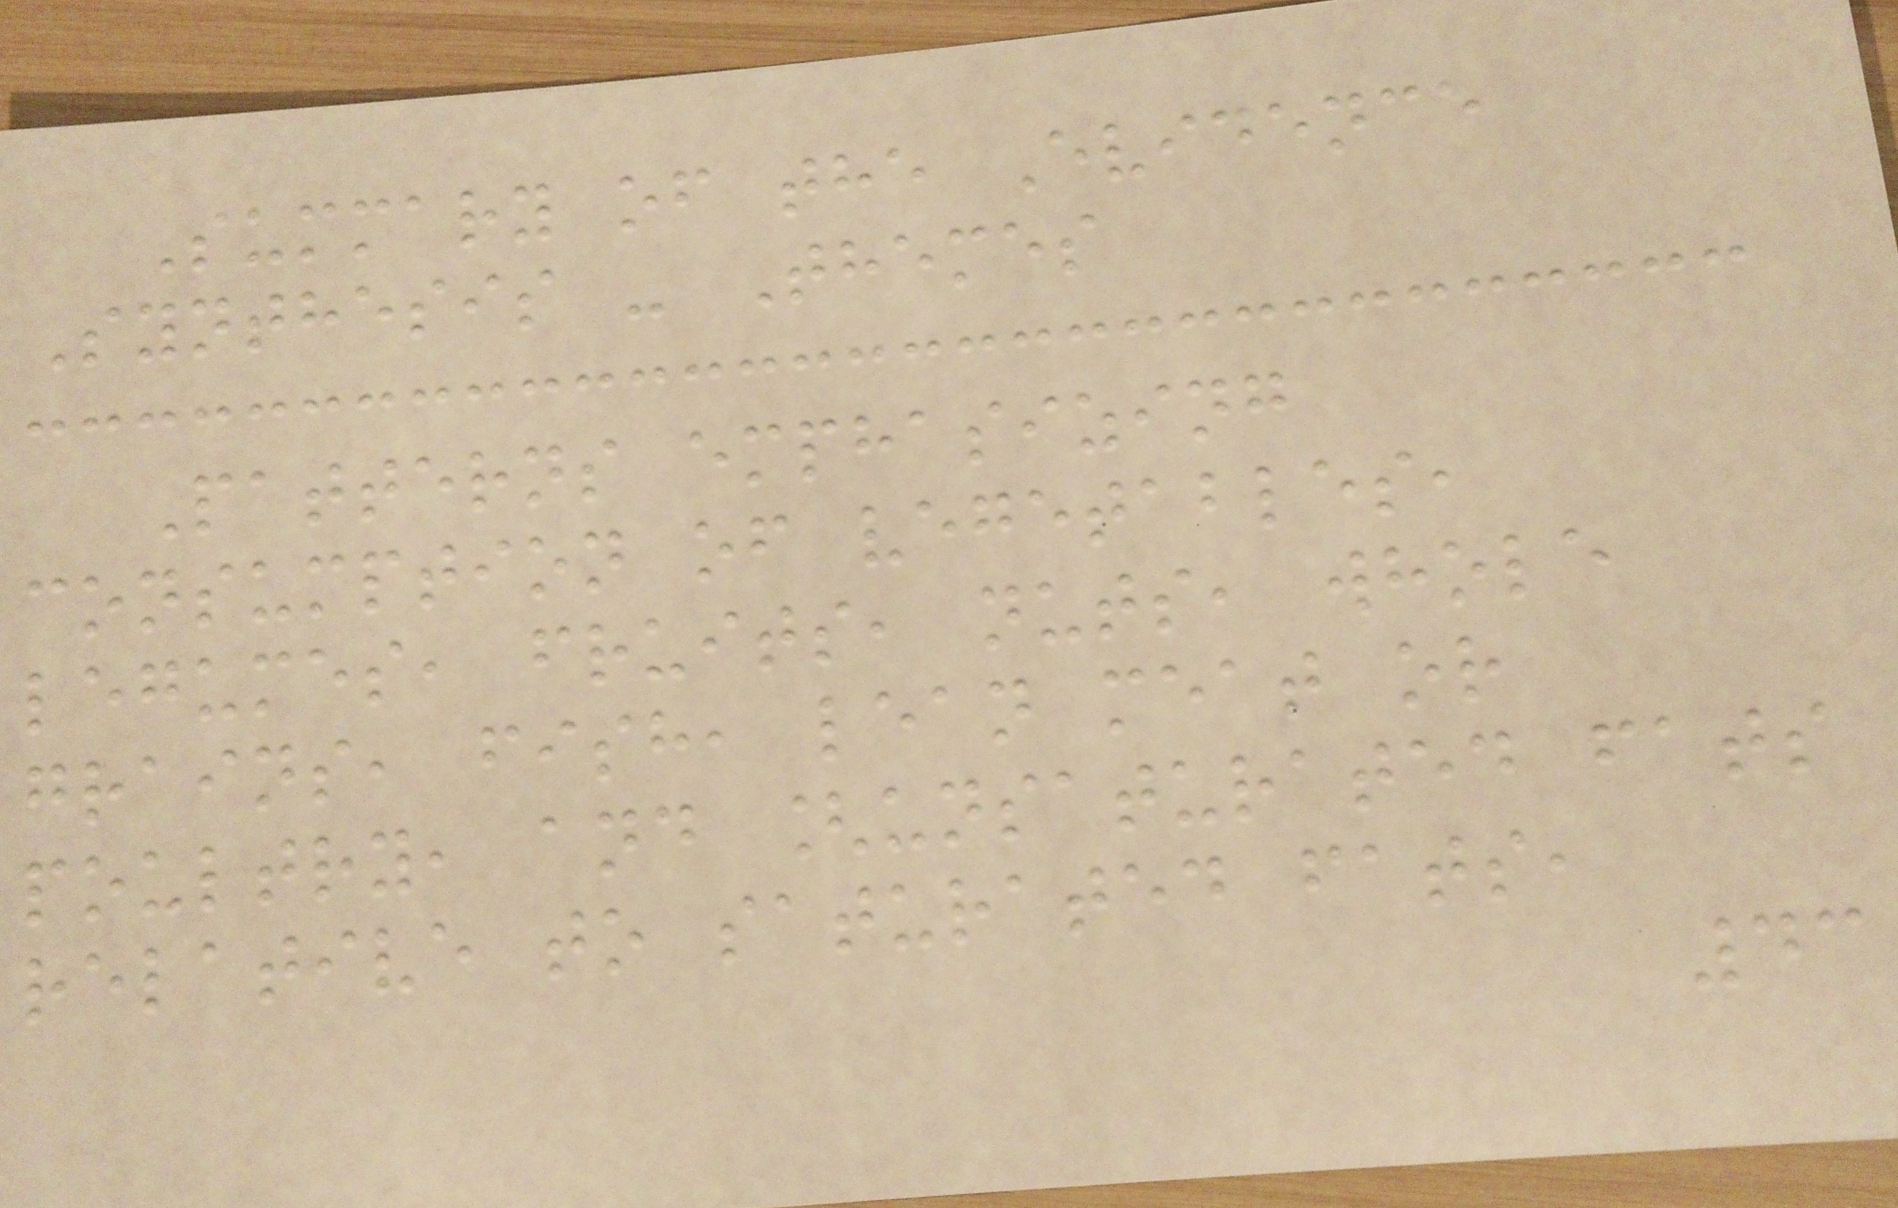Summary of the Evidence
Synthesis - Themes
Patterns emphasizing
consumption of vegetables,
legumes, fruits, nuts, whole
grains, fish, lean meat or
poultry, and [unsaturated fats
relative to saturated fats,
43
